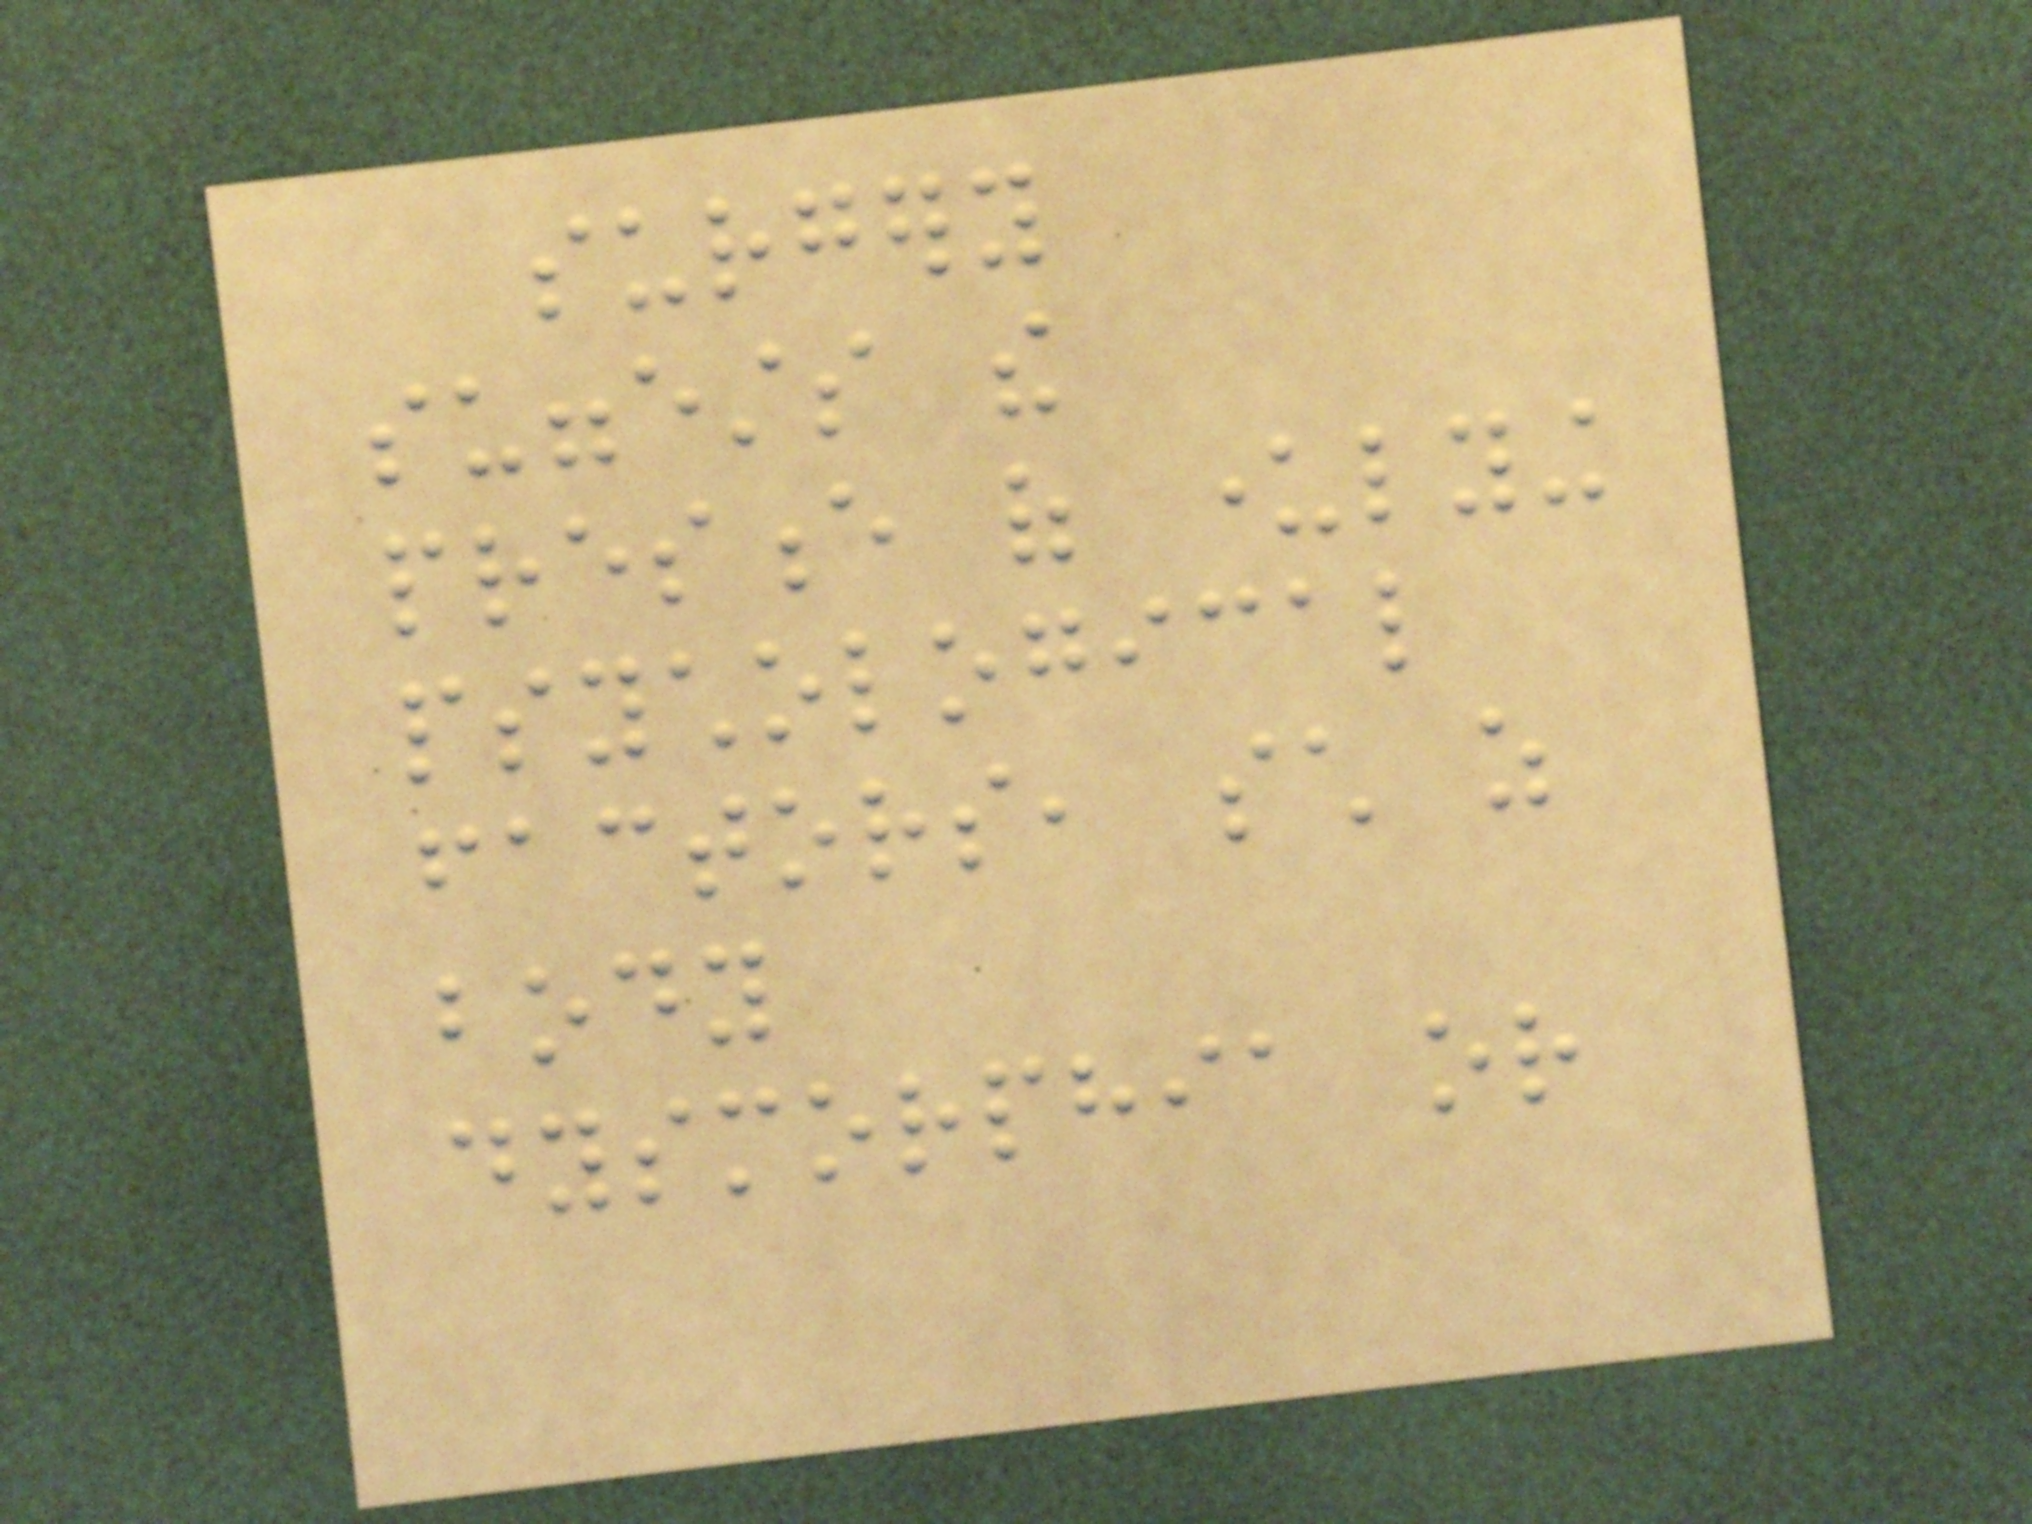surgery
suggests the
presence of underlying
psychological
factors, such as
body
dysmorphia or
